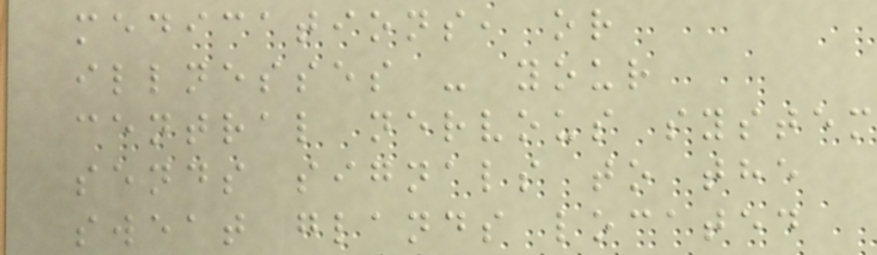medications, or
illnesses - your
central nervous system
sends signals to the
sweat glands located
